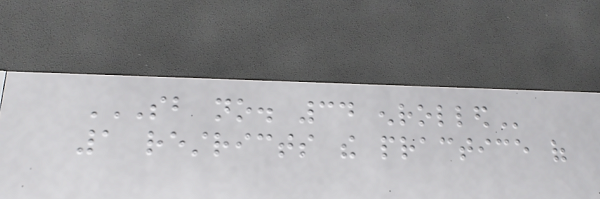SB NO. 34 ENROLLED
1 restricts the practice of
